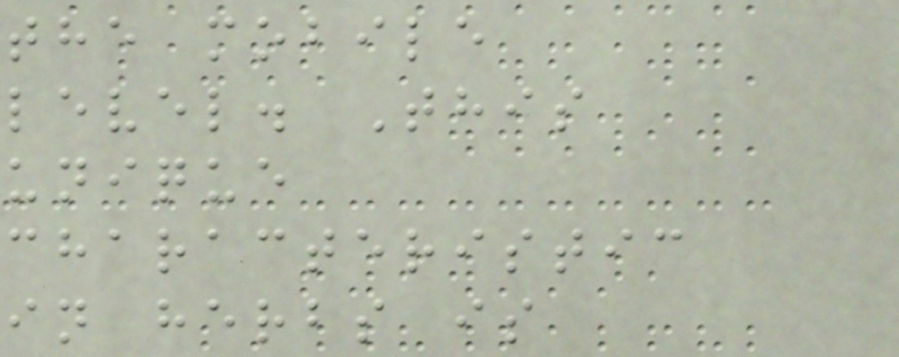the mobile
level. This
unique
characteristic
in herbs is
